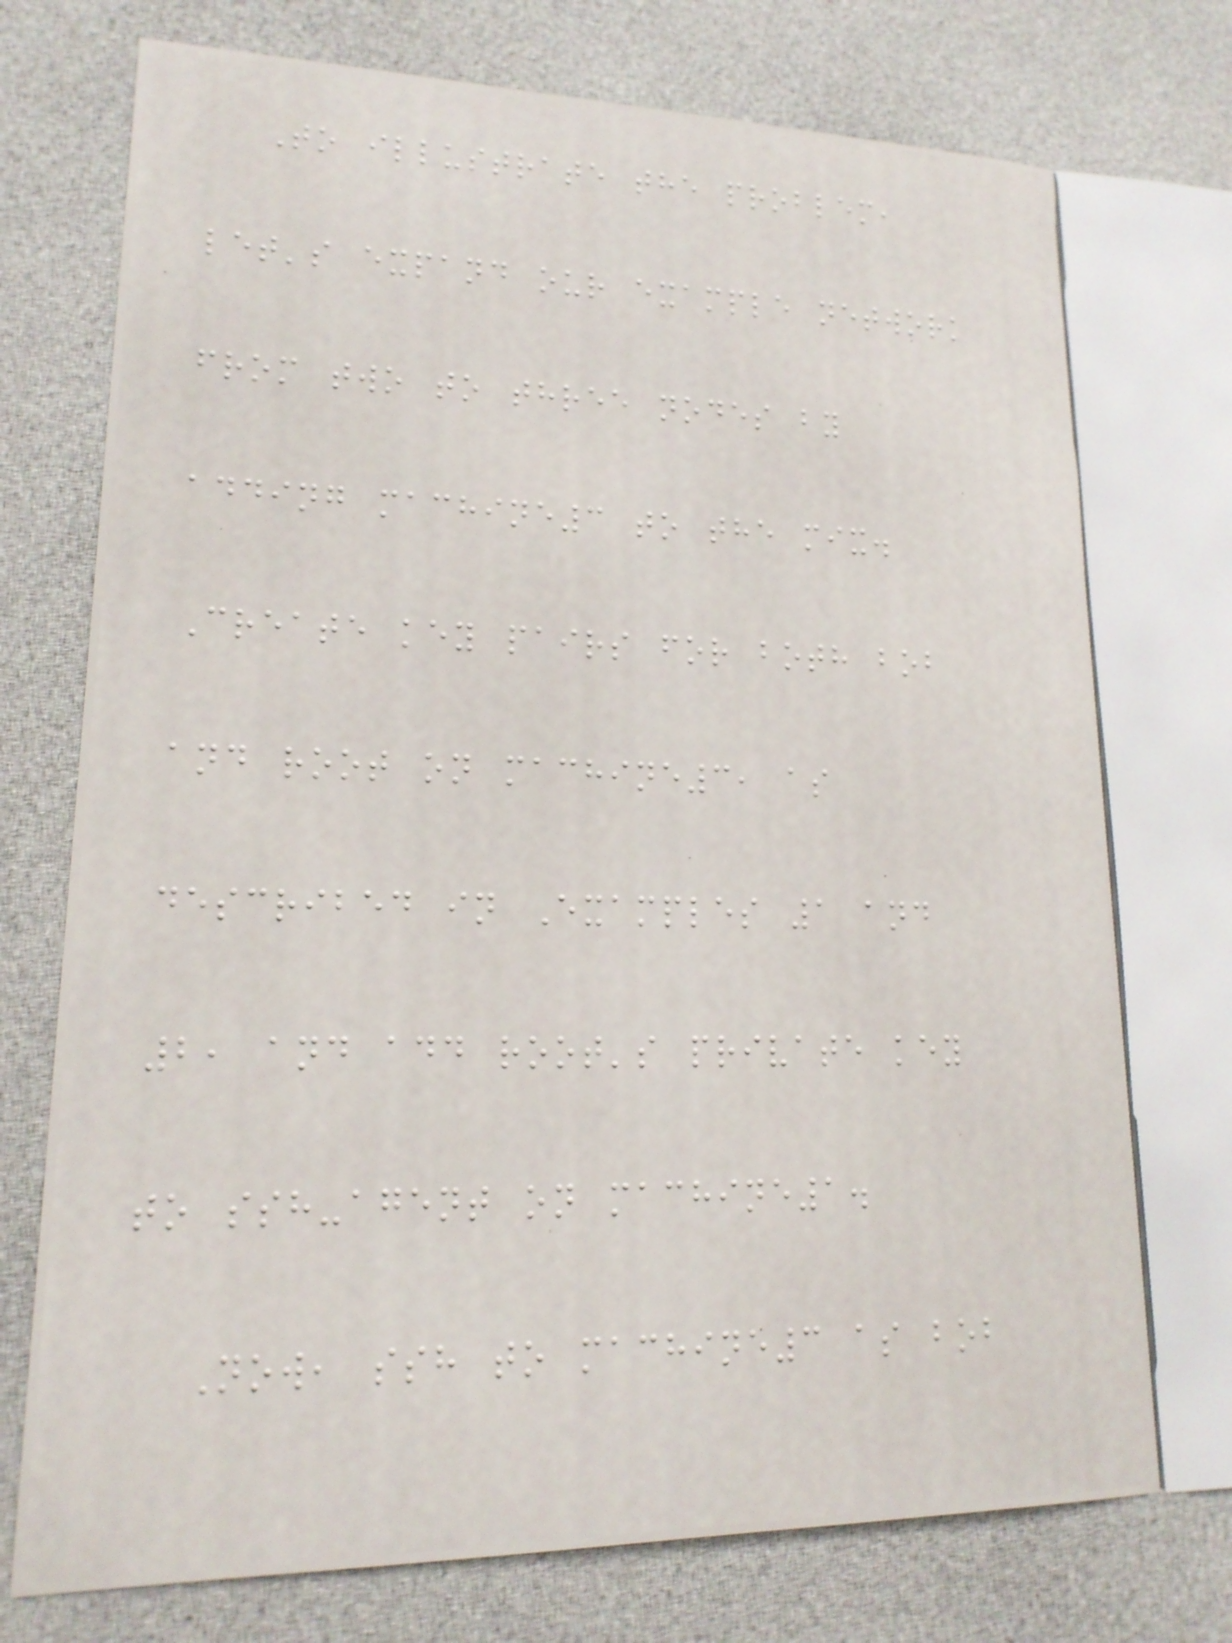To illustrate the problem,
let's expand our example network
from two to three nodes by
adding machine3 to the mix.
Create key pairs for both bob
and root on machine3, as
described in Examples 1 and
2, and add root's private key
to ssh-agent on machine1.
Now, ssh to machine3 as bob
